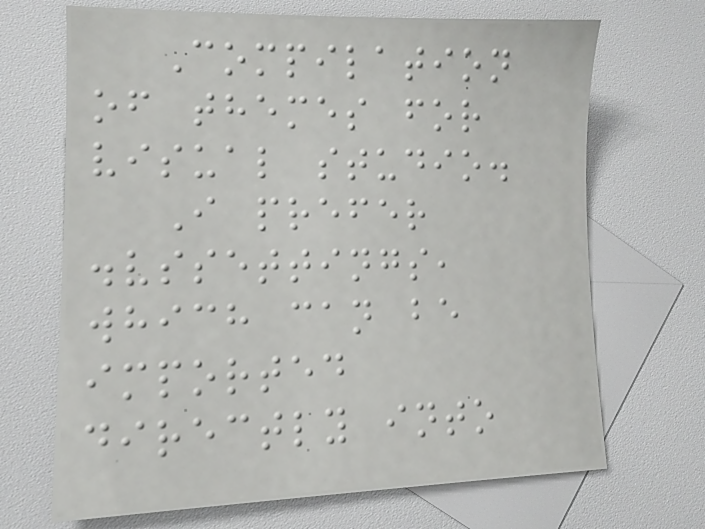Compilation
of themes for
visual studio.
I prefer
.vssettings,
which can be
imported
directly into
